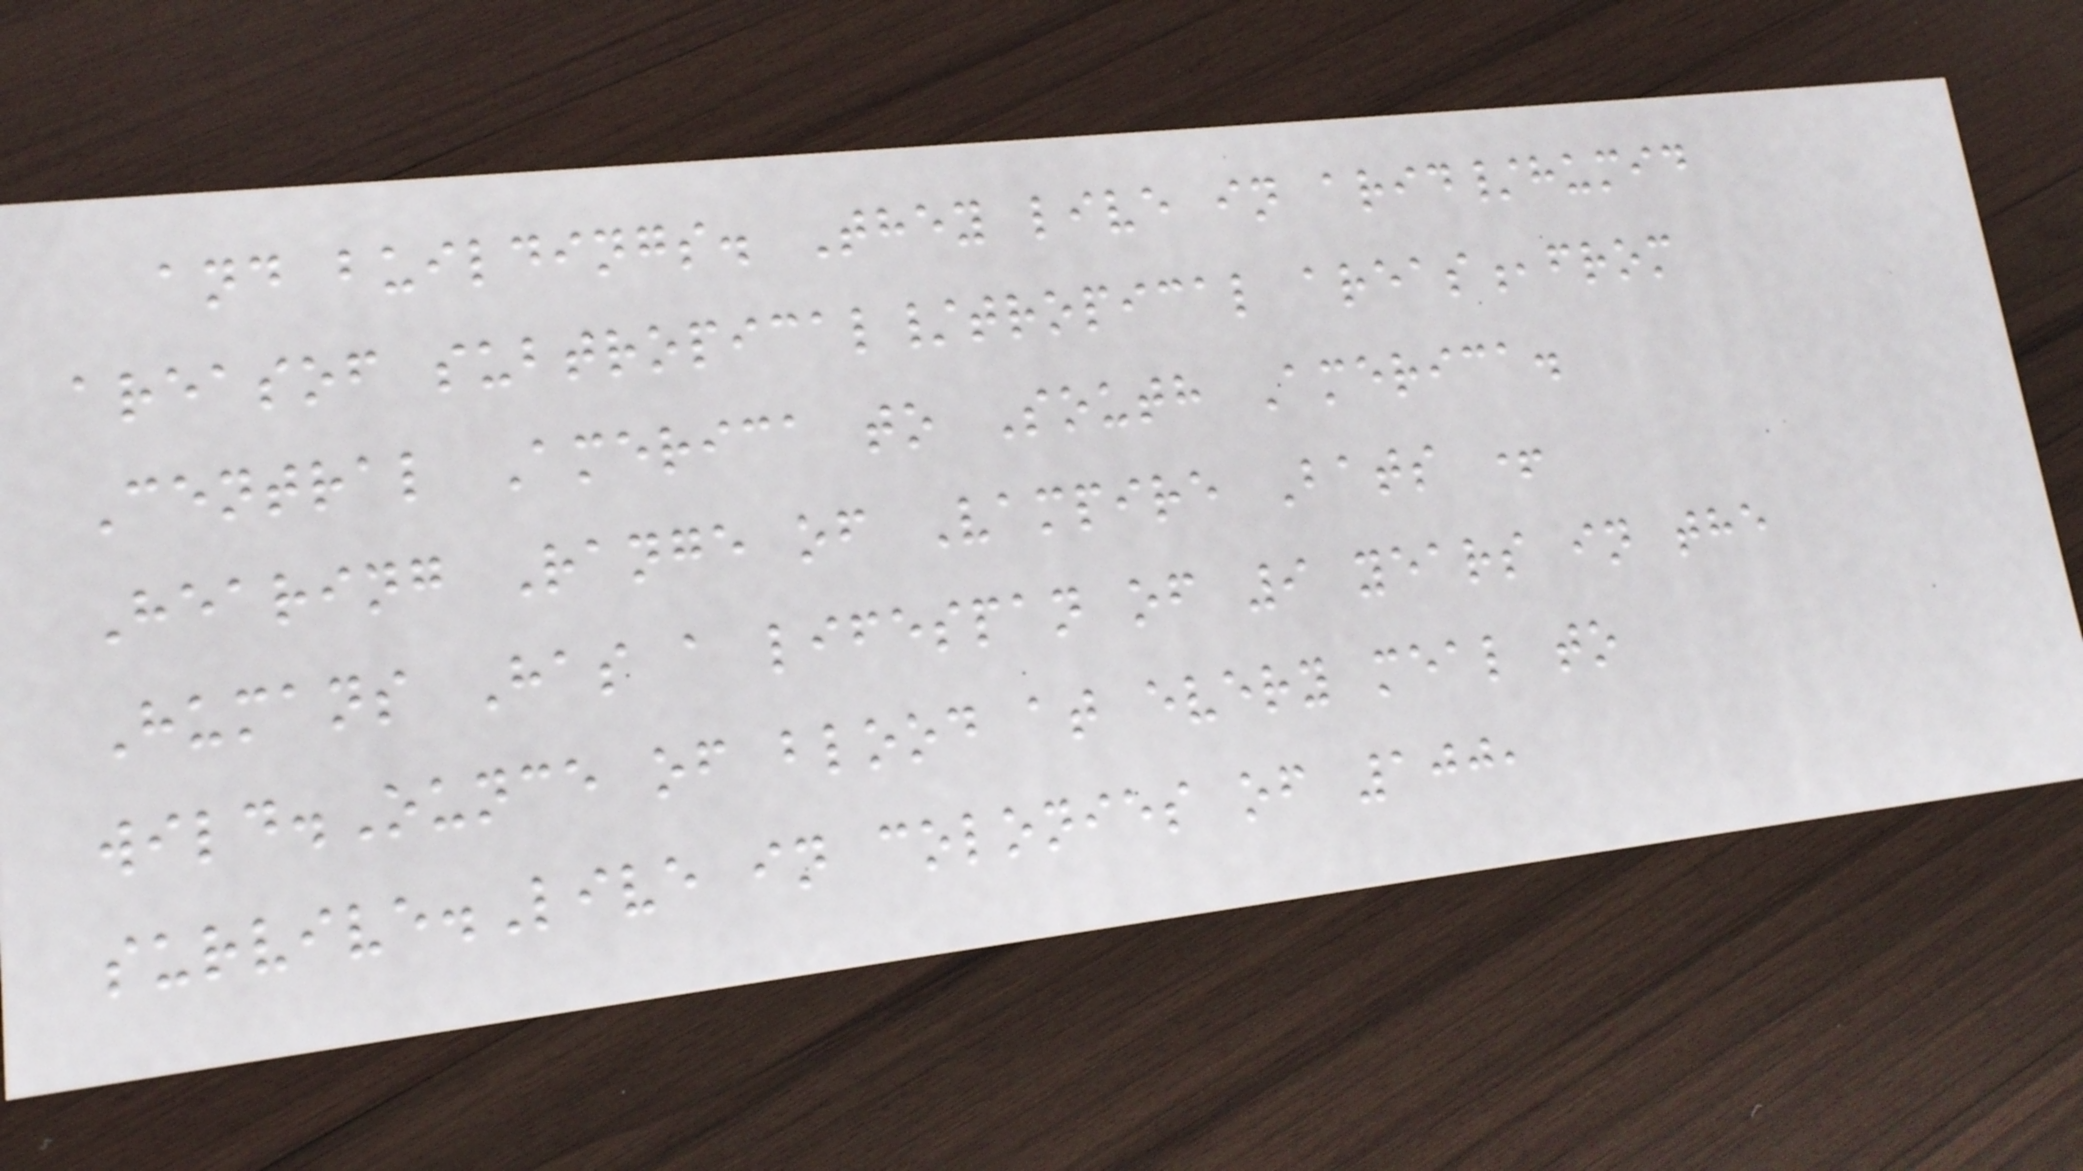and buildings. They live in arid/humid
areasof subtropical/tropical areas,from
Central America to South America.
Hearing Range of Vampire Bats +
Humans Has a lifespan of 9 years in the
wild.Ounce of blood at every meal to
survive.Live in colonies of 100,
